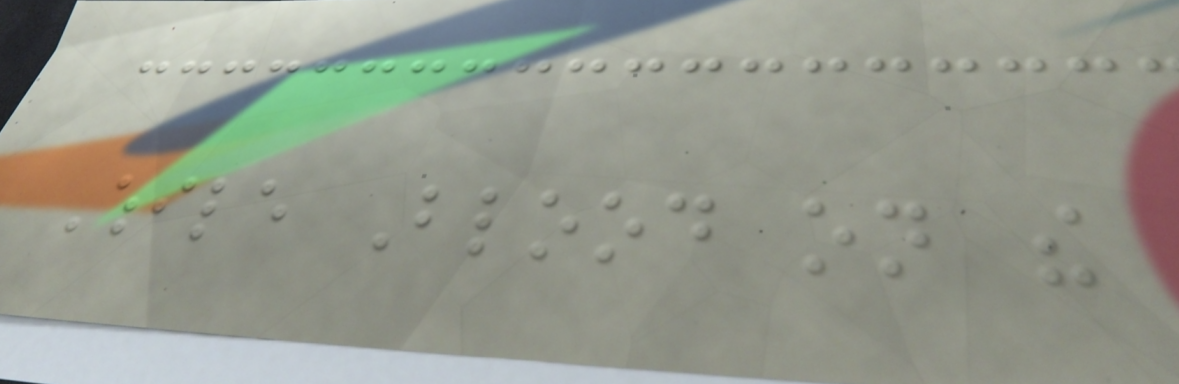While Blood on the
